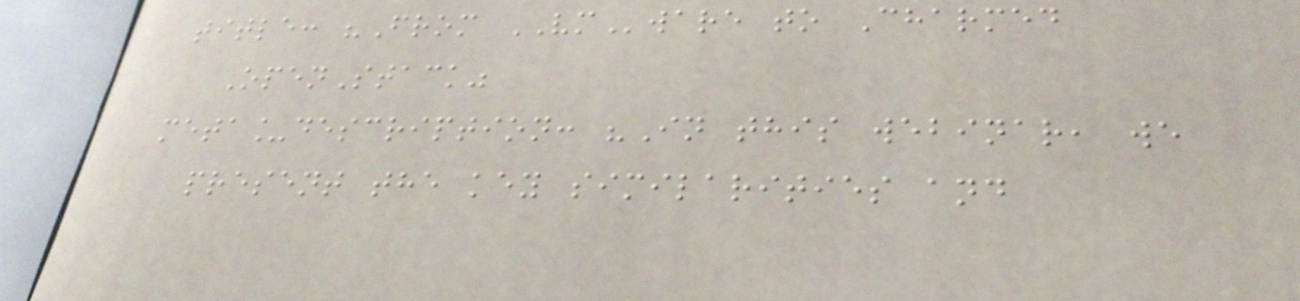title: "From VMware to Charmed
OpenStack"
meta_description: "In this webinar, we
present the key similarities and
